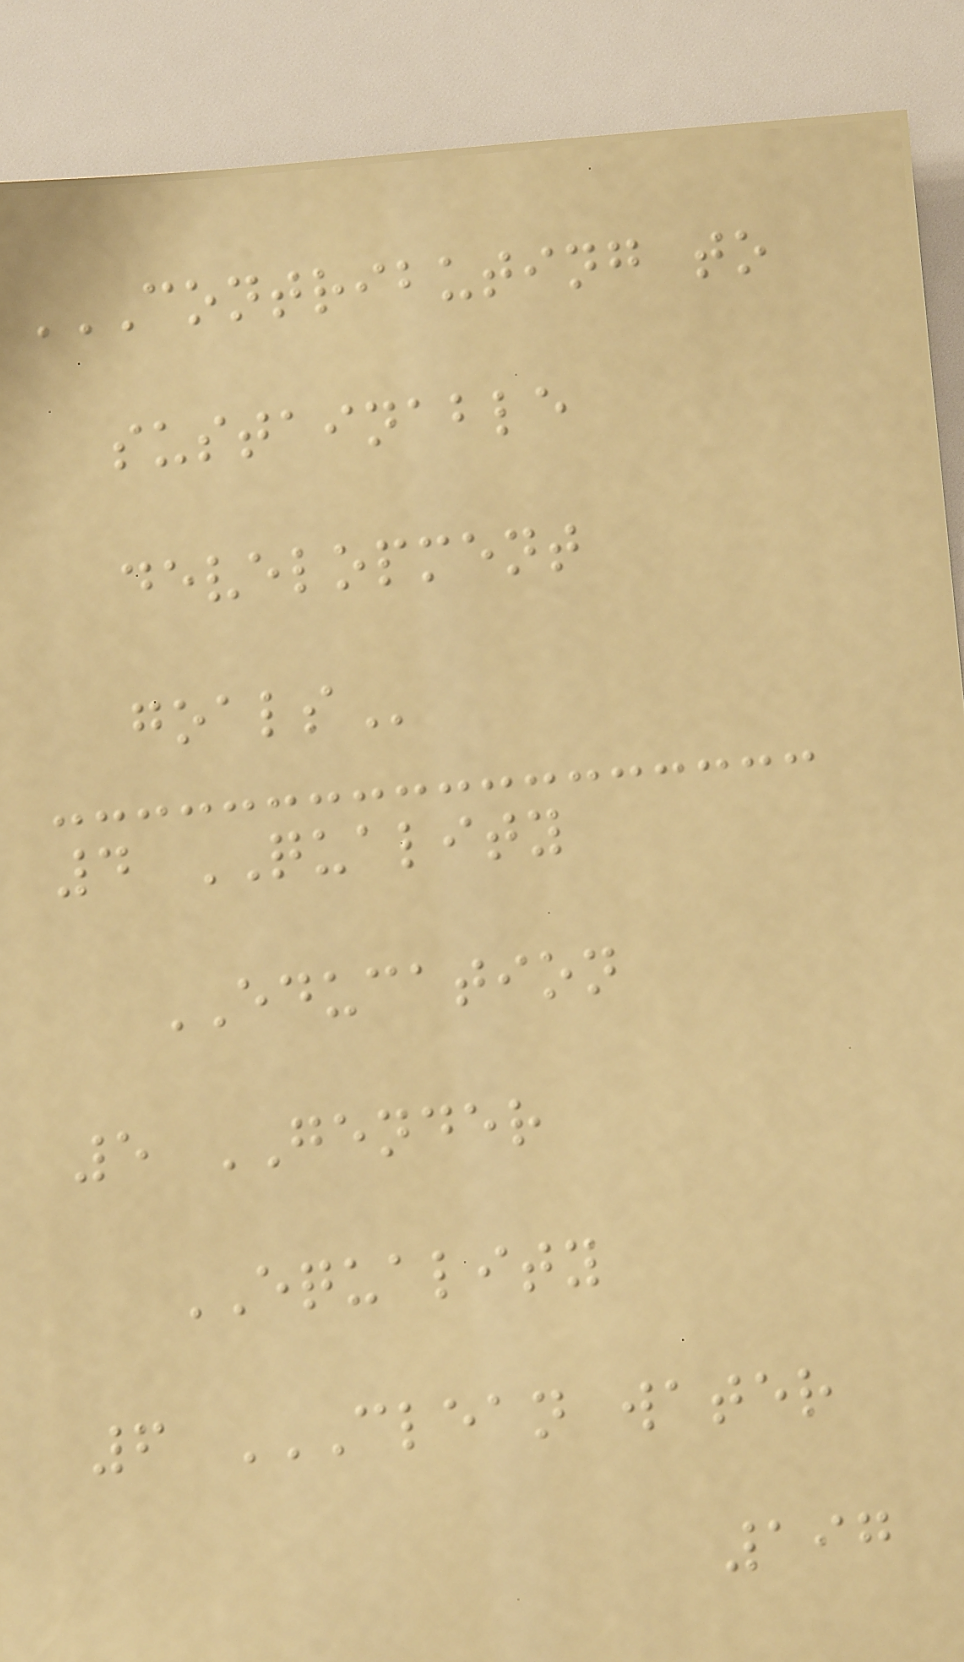CONTRIBUTING TO
SUSTAINABLE
DEVELOPMENT
GOALS
4 QUALITY
EDUCATION
5 GENDER
EQUALITY
6 CLEAN WATER
197
